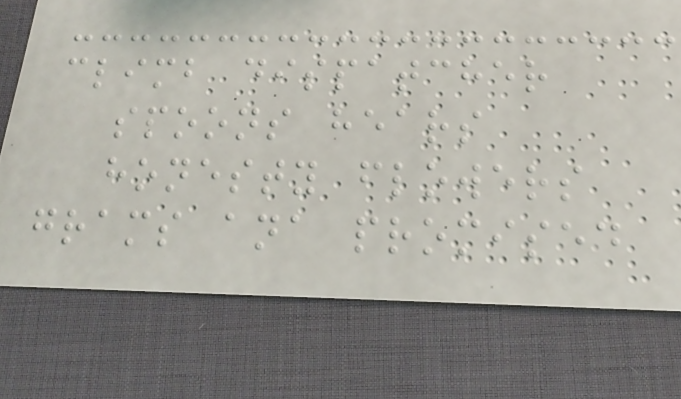climb dispatcher
spoons hears
honesty flowers
grams ana promised
